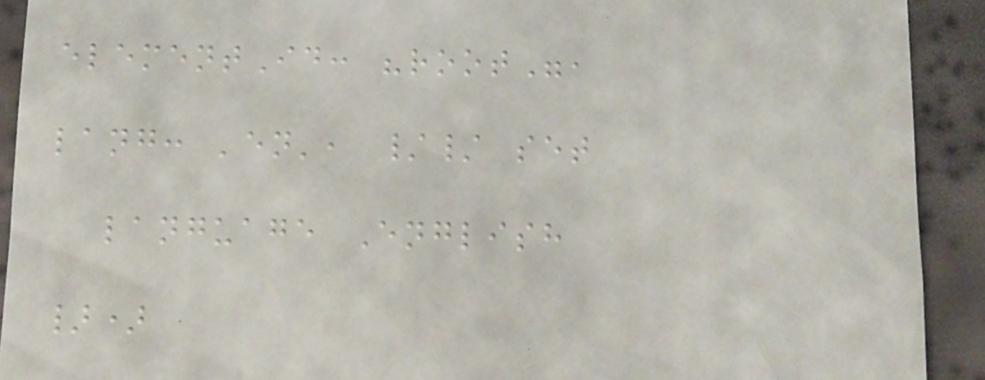elementId: "root",
lang: 'en', // set
language English
})
